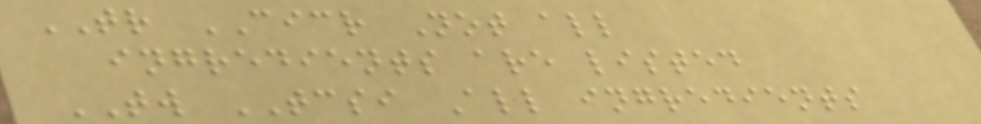TR CICR Not all
ingredients are listed
TW TCSI All ingredients
